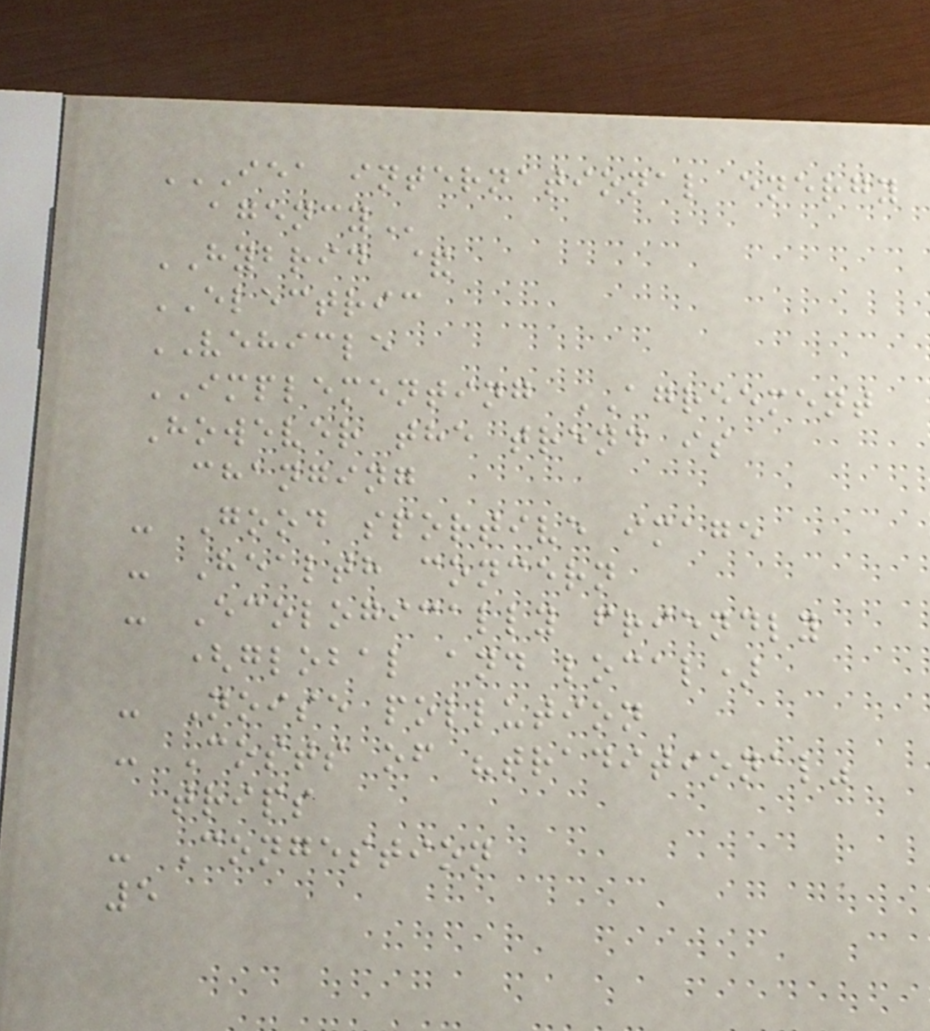IEA INTERNATIONAL ENERGY
AGENCY
HYBRID &
ELECTRIC
VEHICLE
IMPLEMENTING AGREEMENT
However the trend is
changing
- Good sportive image
- Health concern
- Ecologically friendly
(global and local)
- Noise pollution
- Costs of "traditional"
trips
- Congestion
5
